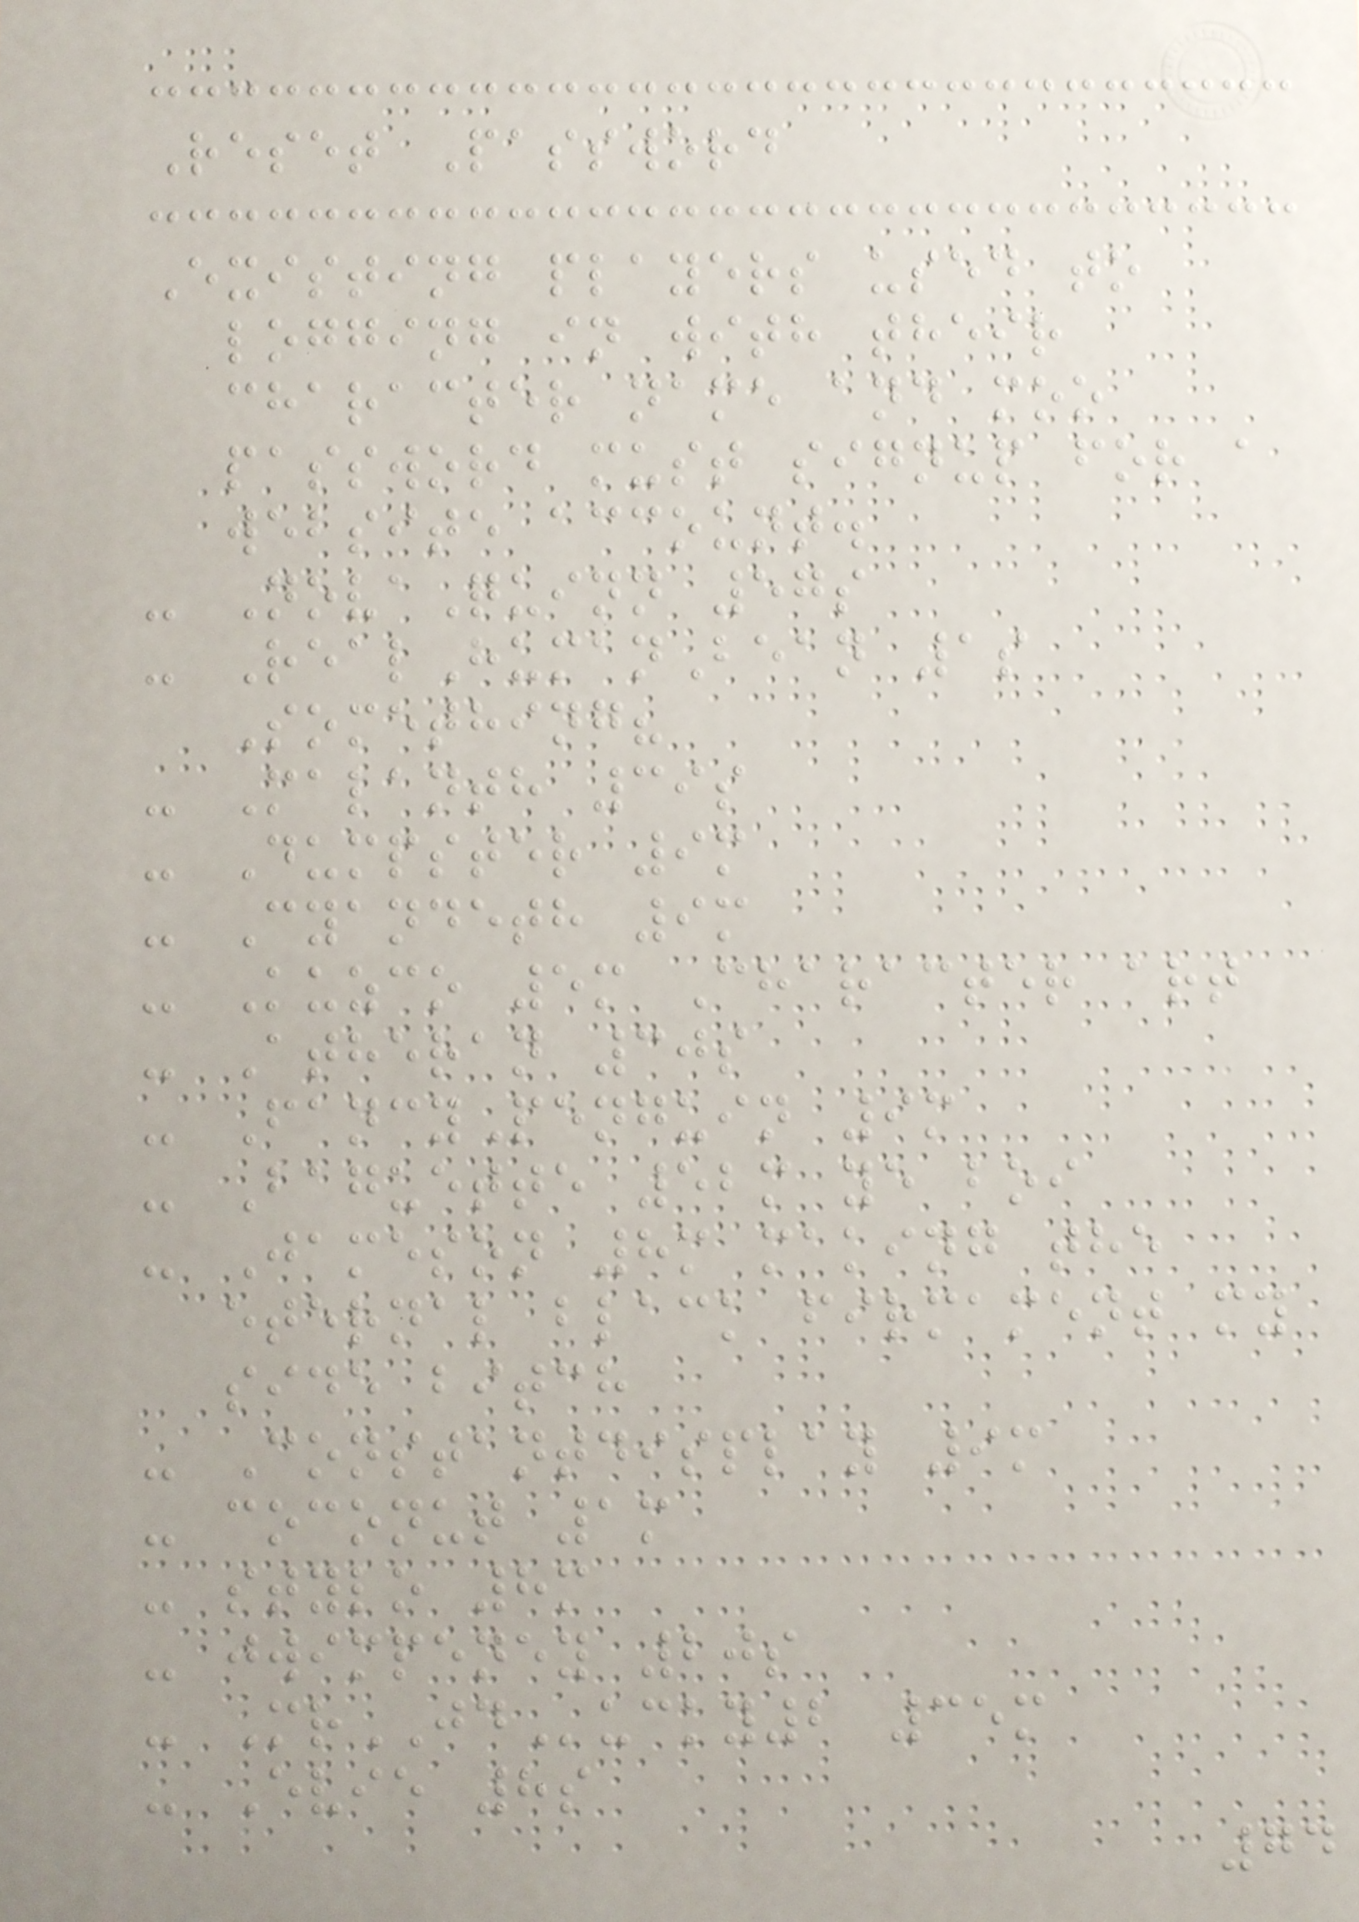Reset Password
Existing players used to
logging in with their
character name and moo
password must signup for a
website account.
- NovaQuinn 57s
- RealHumanBean 1s
Something?
- Malanth 39s
- Dumpster 9m
- Cyandeth 9m
- Kuzco 5m Character art
- Atheran 30s
- FancyPenguin 9m
- Baguette 52m ye boi
- Jameson 8m making the
eternal black firmament my
side bitch
- Constantdisplay 9m
- coconut 1m
- stylo 8m
- jwimpeney 20s
- MrJDucky2 35m
- Evie 8s
74
